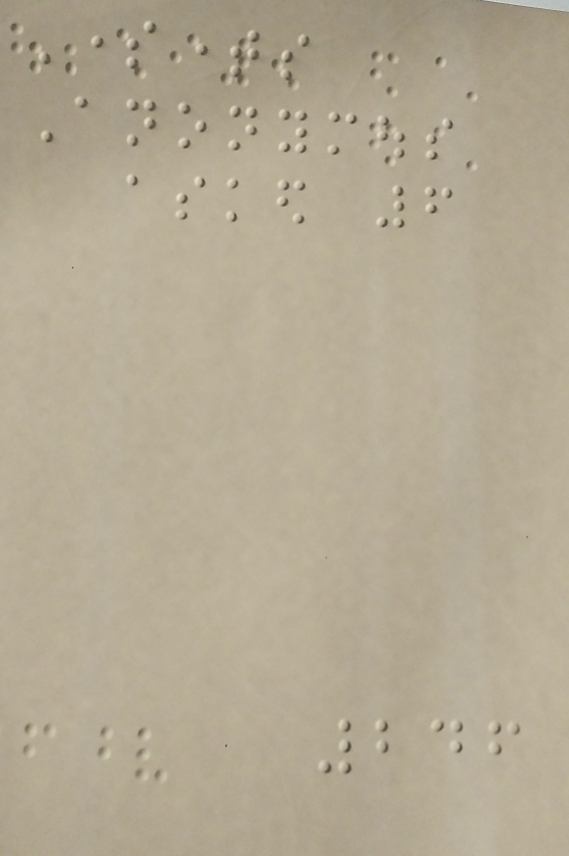Sometimes
Anonymous
asked 6
246
